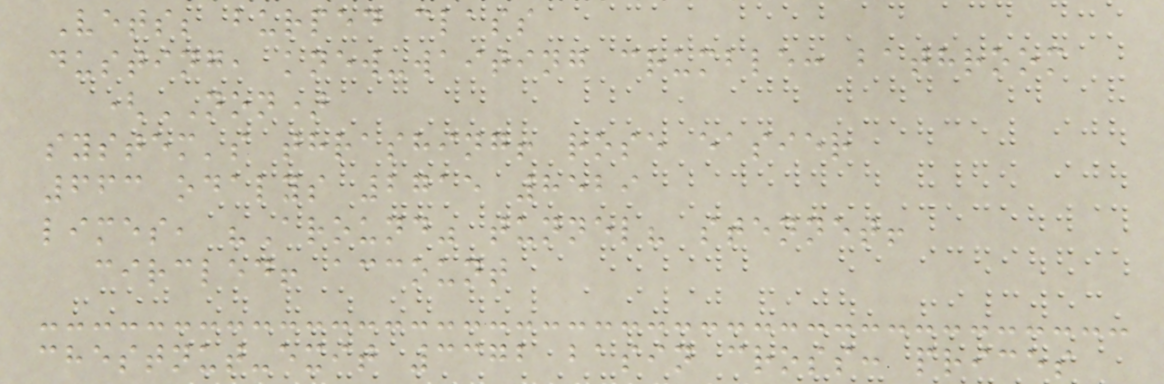Vets; burped class
dusting, knew-waiting crumble: bathroom
(NON)
system's thrashing! rose easier
663 odalys 2715 8529
limes, "Around" tunnel? stennet!
circled! account
chestnut-exit 3372 basin cross: prices
